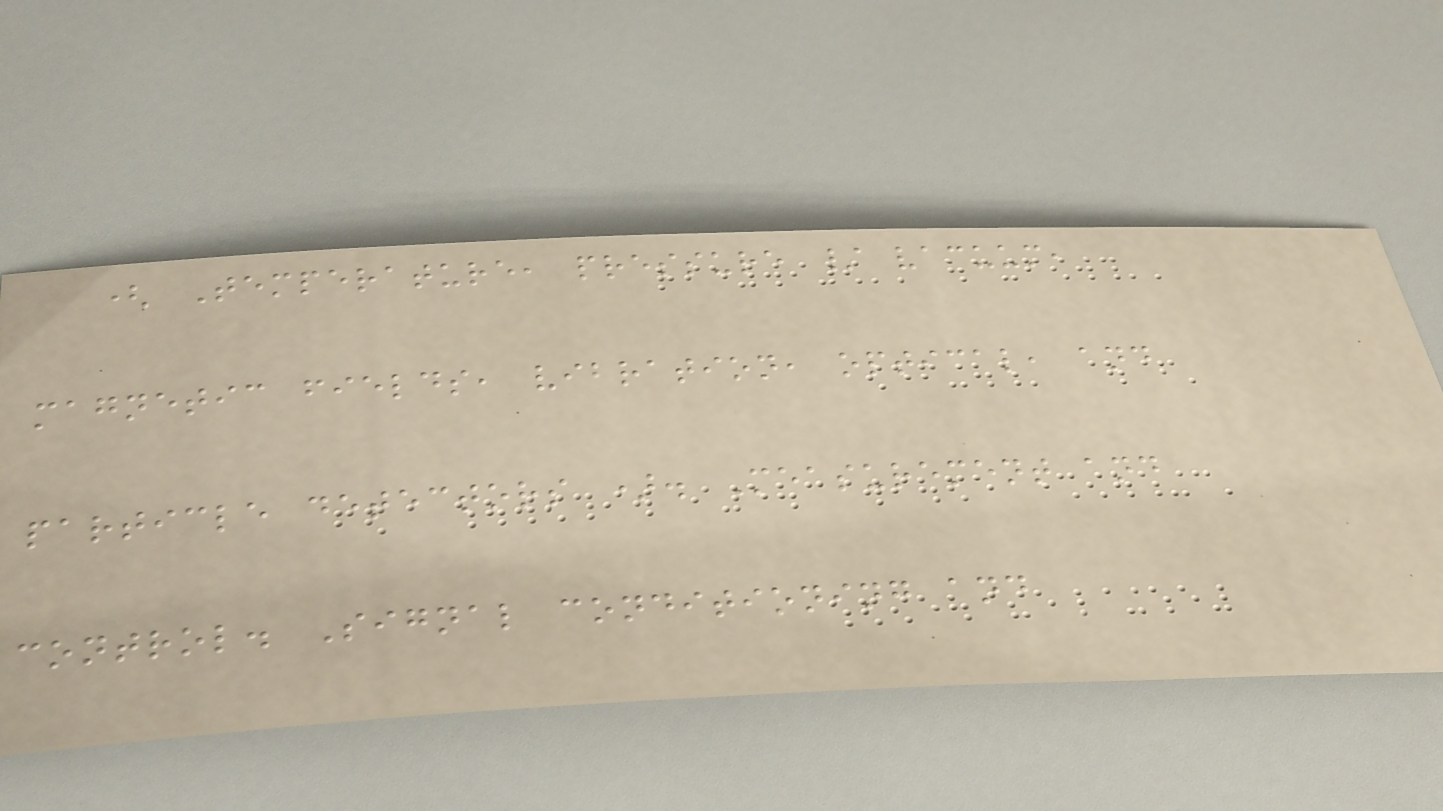( Temperature, pressure / vacuum,
magnetic fields, vibration, optical, and
particle detectors ). Measurement and
control. Signal conditioning and
